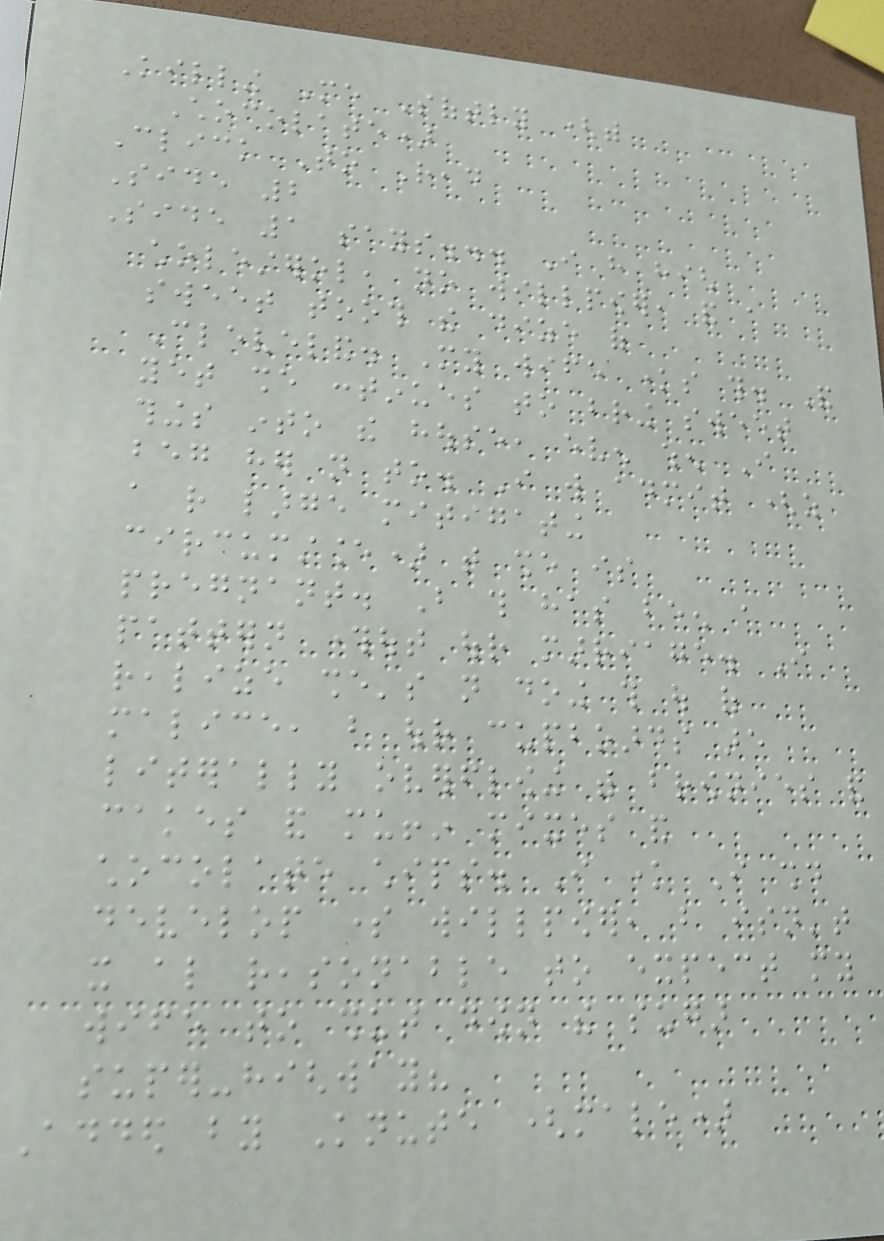Killing Me Softly (with
Chocolate)
Click To Read
Side 2
Side 1 says... I have high
cholesterol, no willpower, and a
sweet tooth the dize of
Cleveland. My wife knows this. And
yet she continues to bring sweet
things into the house, even when I
beg her not to. I will admit (as
a rather large mitigating
circumstance) that she is
pregnant. But this has been a
pattern throughout our marriage. I
realize she's not doing this out of
malice, but our cupboards are
literally overflowing with brownies and
cakes and muffin mixes and
chocolate chips. I know I should
develop some willpower, but isn't
it also reasonable to expect my
wife to shut down the sugar
super-highway?
Added by Knute (male)
